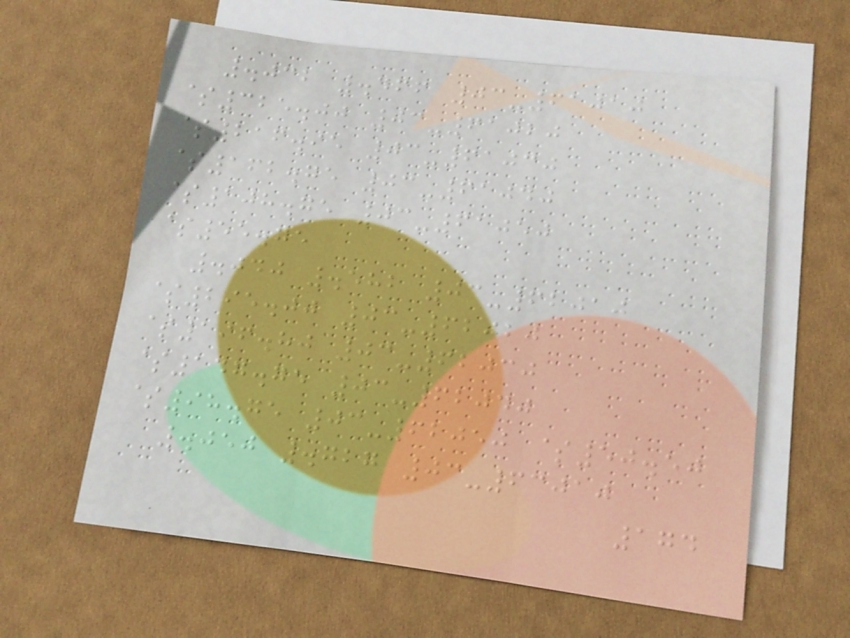.032 .466 03-61010
$325.00 03-61020
$216.95 03-61030
$162.75 03-61040
$108.75 03-61050
$55.75
.040 .582 03-62010
$295.00 03-62020
$196.80 03-62030
$147.75 03-62040
$98.75 03-62050 $50.50
.050 .727 03-63010
174
